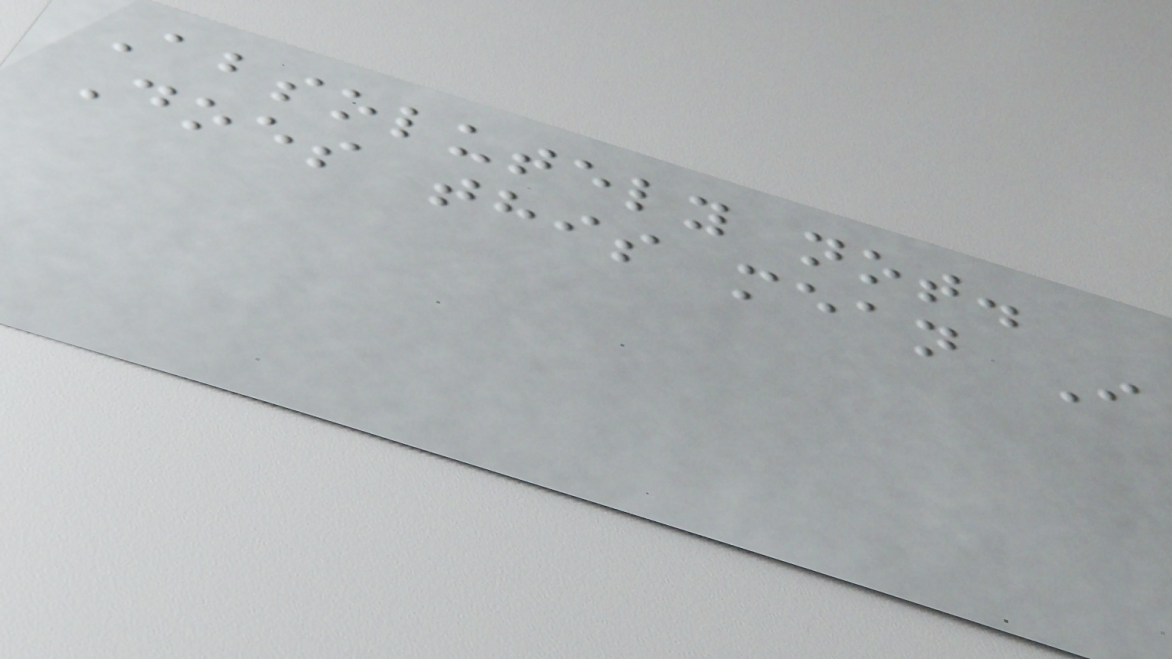Absolutely not.
Does this mean I
